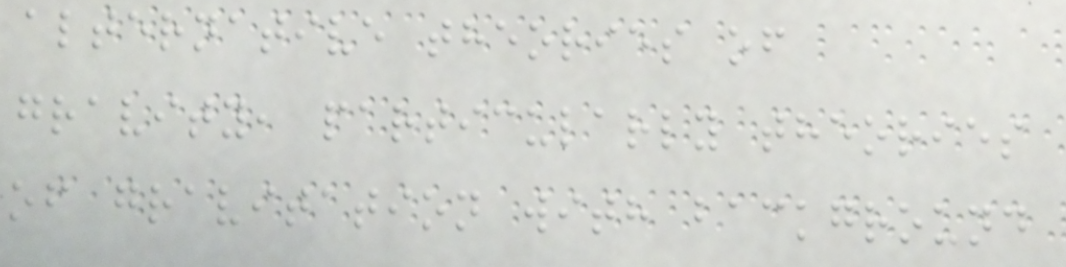alternative theories of
gravity, particularly theories
of gravitation with background
